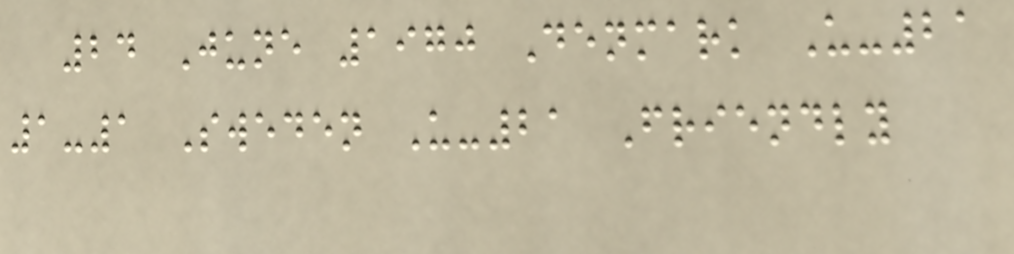24 June 1970 Denmark U-21
1-1 Sweden U-21 Friendly
